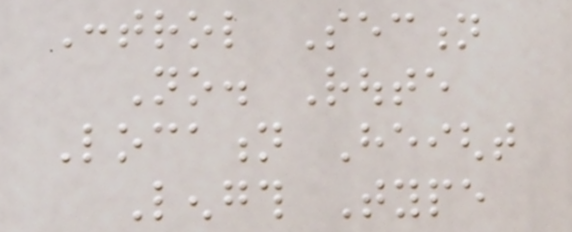Control Section
No. Route
Location Height
Length Type
